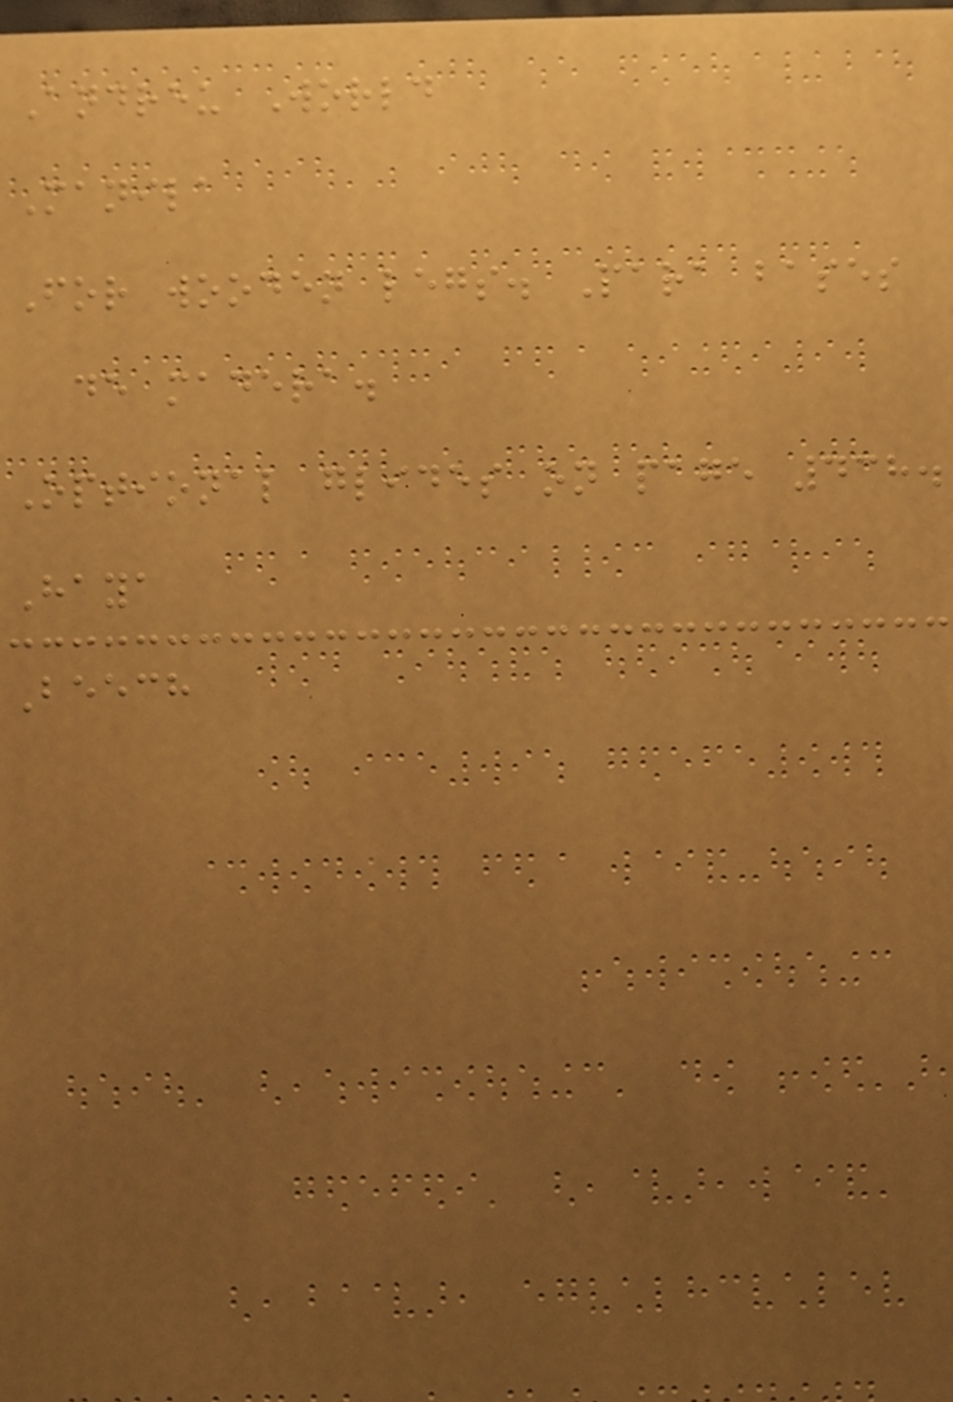Andreu World
Manila
For wooden legs. Para bases
de madera.
Optional glides on page 438.
Haya
Beech
